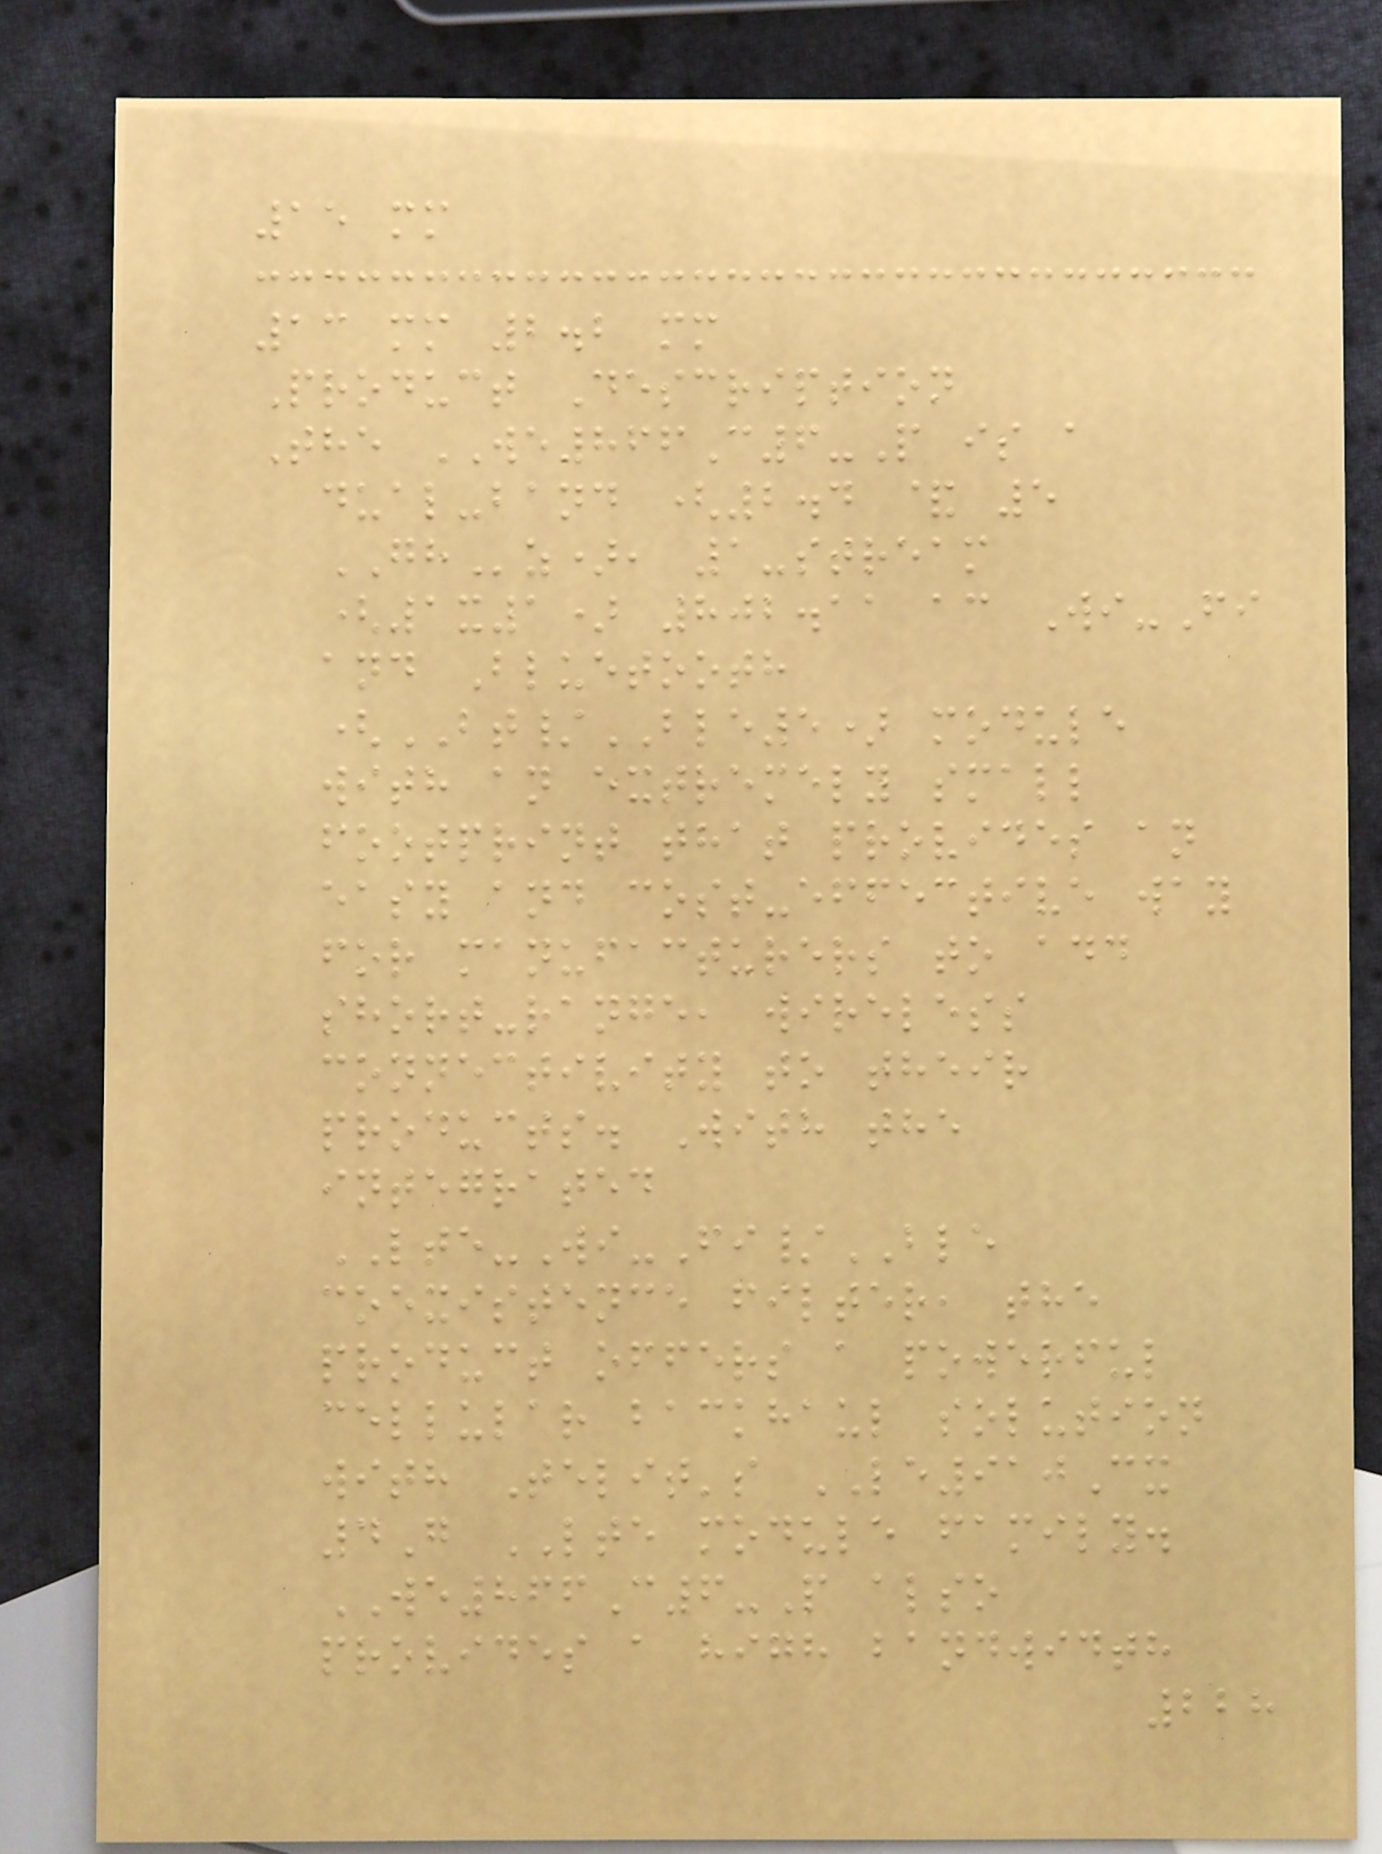15 mm
13 mm 2.2 mm
Product Description
The WE866C6-P is a
dual-band (2.4 & 5
GHz), 1-stream
(1x1) 802.11 ac Wi-Fi
and Bluetooth
(BT/BLE5) module
with an extremely small
footprint that provides an
easy and cost-effective way
for manufacturers to add
short-range, wireless
connectivity to their
products. With the
integrated
LTE-Wi-Fi/BLE
coexistence filter, the
product offers a powerful
cellular backhaul solution
with Telit's LE910Cx
4G LTE module family.
WE866C6-P also
provides a high bandwidth
228
